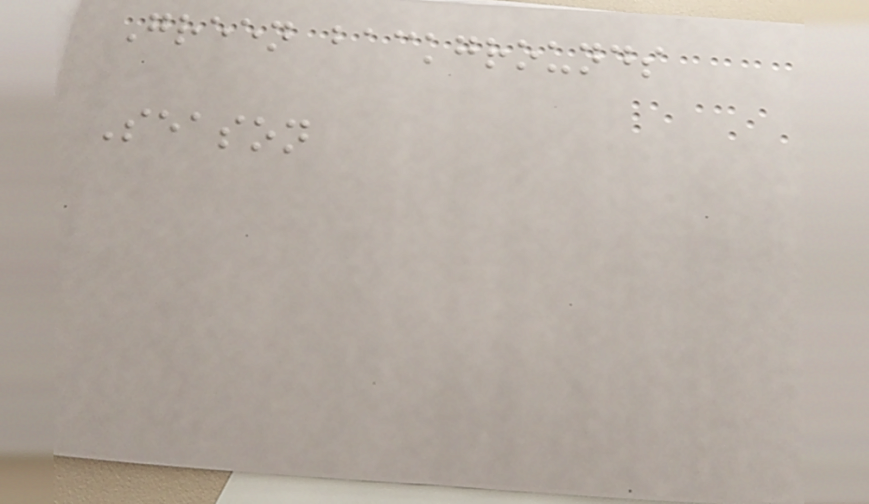Green backgrounds
Season
